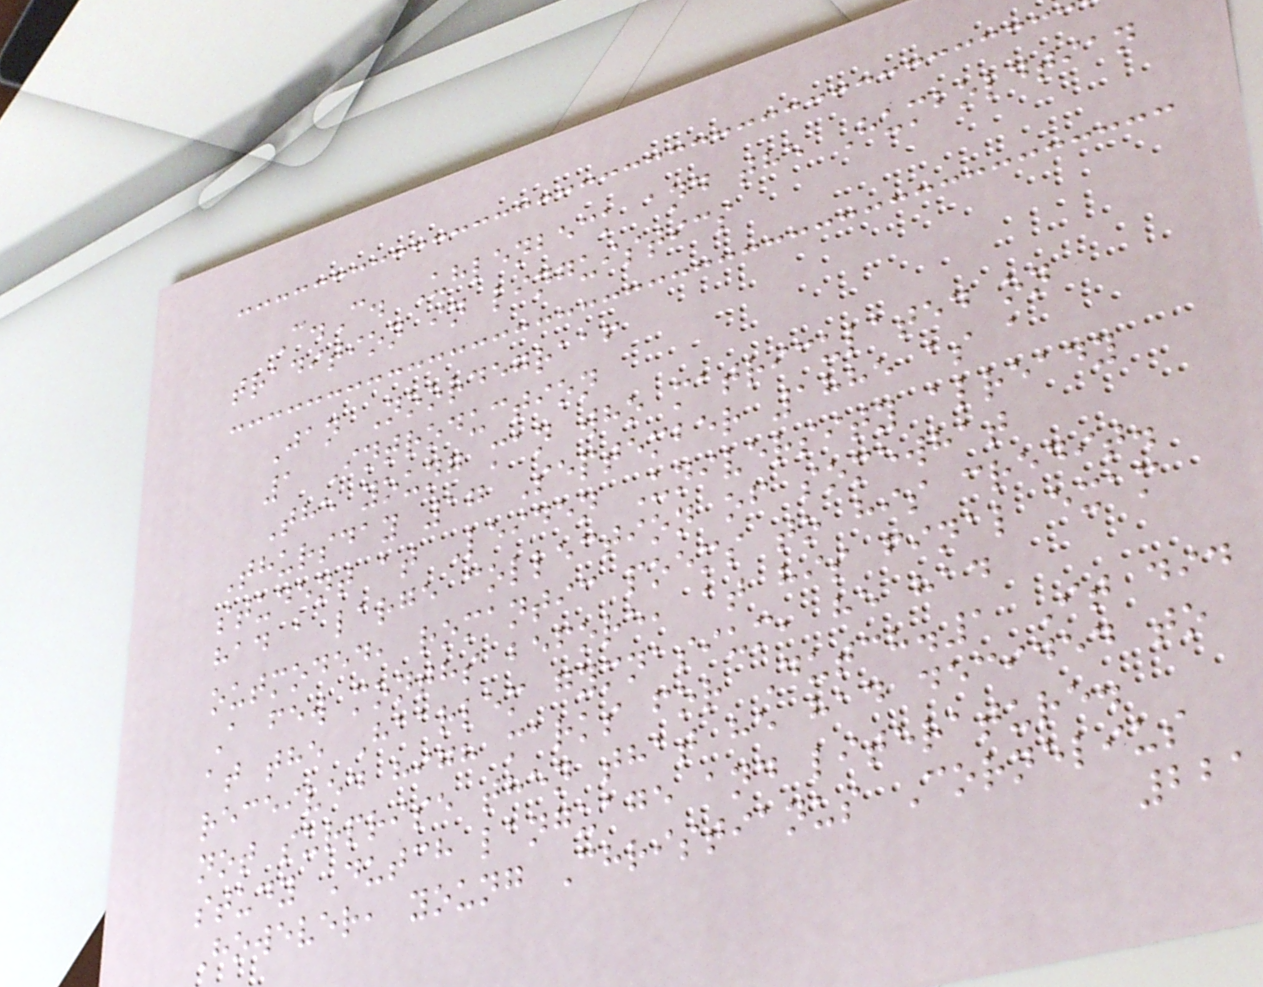C.C. Uhlenbeck and the Humboldtian
tradition in linguistics
Jan Noordegraaf
1 Introduction
The young man who matriculated on
Thursday 17 September 1885 as a
student at Leiden University already
had a large collection of somewhat
outmoded, romantic poems to his credit.
A few months before, at his final exam
at the Haarlem gymnasium, he had
received high marks for Dutch.1 It did
not surprise then that he had decided to
study Dutch language and literature.
However, young Christianus Cornelius
221
